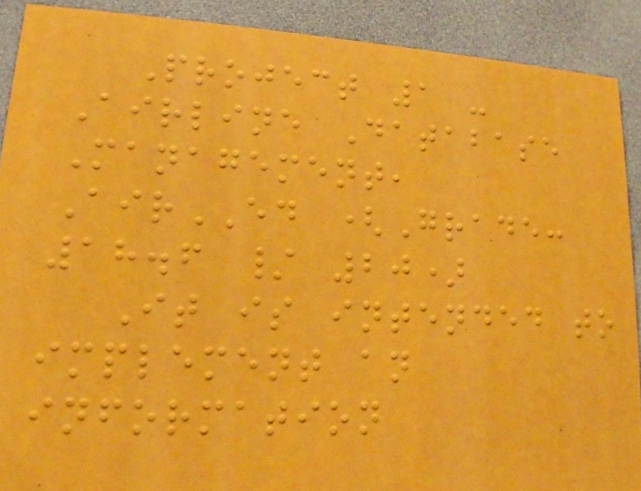Project 1 -
Airline Database
Management,
AirED (Grade:
18.6 / 20)
It is intended to
implement an
information
